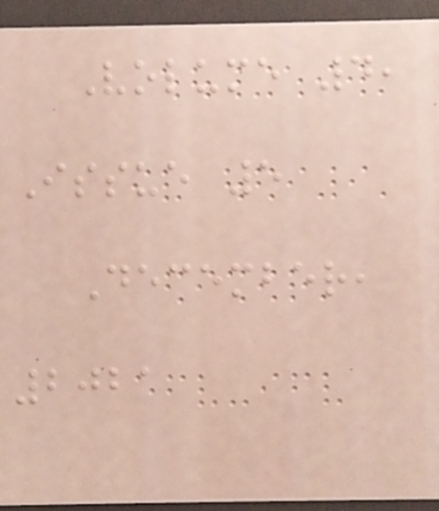Volume 4,
Issue 5
December,
2021
